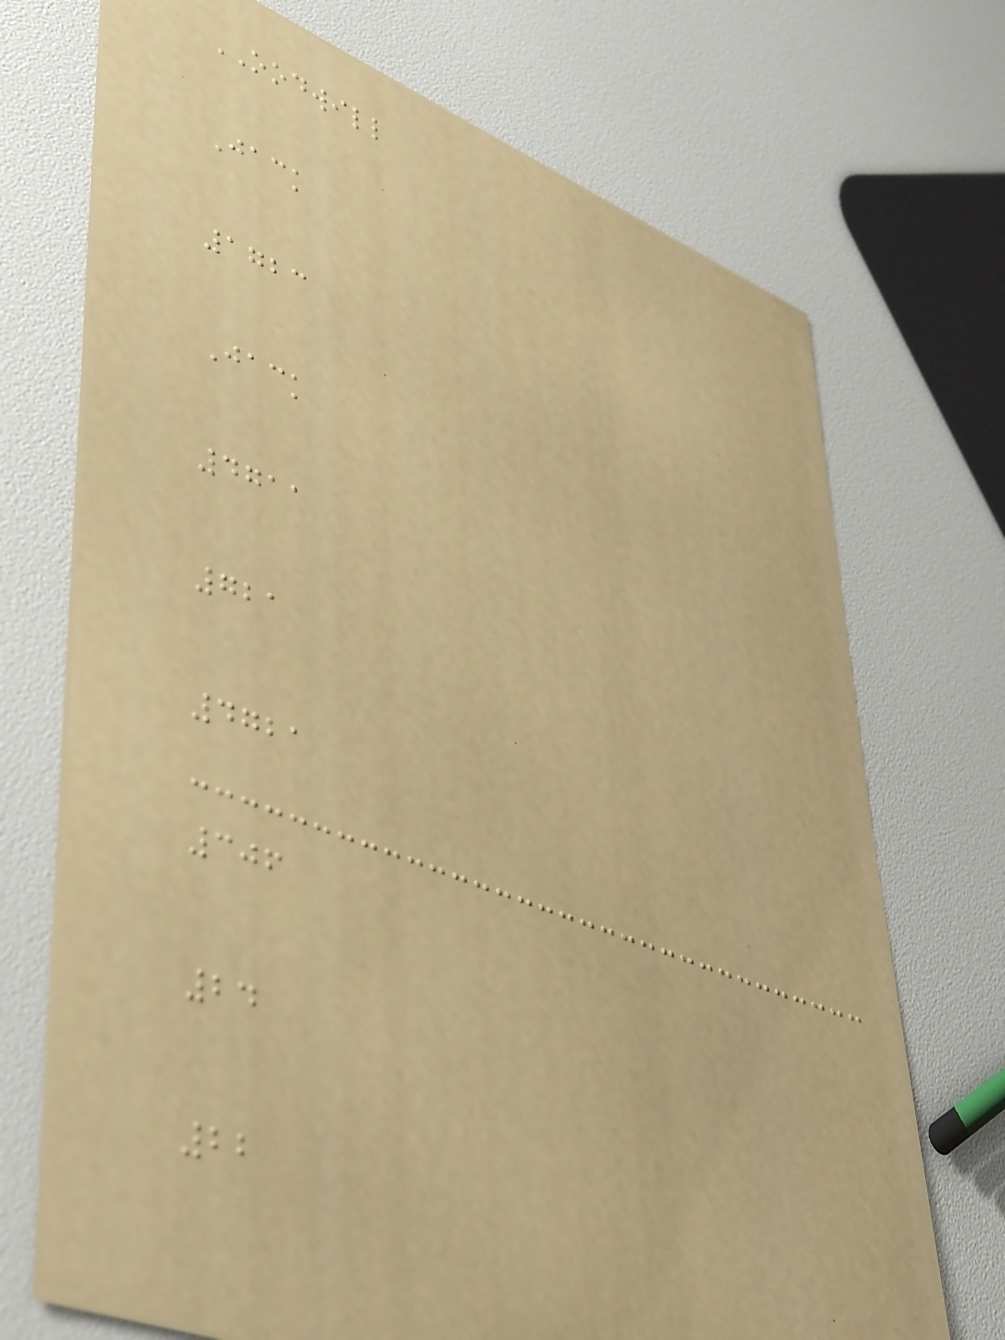OODWILL
Jack
1723
Jack
4711
721
4721
306
24
22
